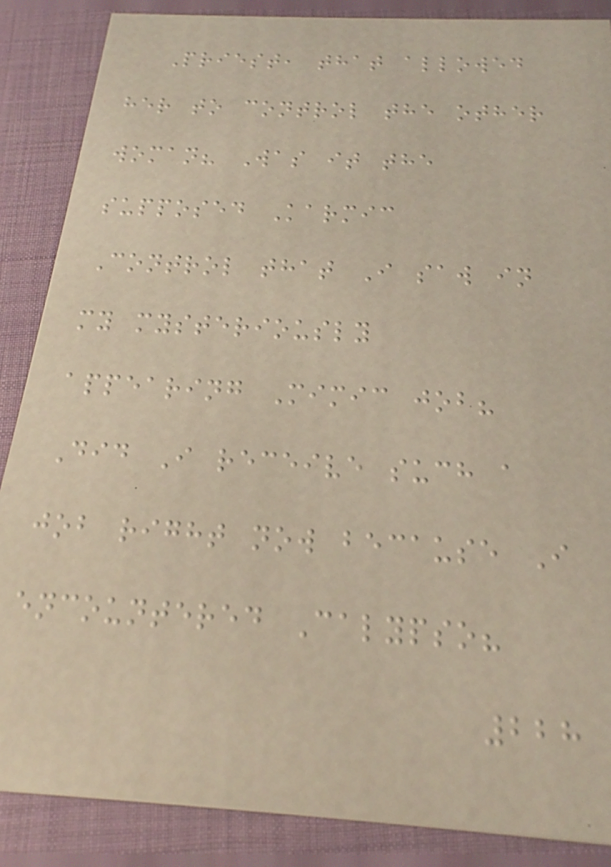Priest, that allowed
her to control the other
woman? Was it the
supposed Karmic
Control that I saw in
my mysteriously
appearing Mimic job?
Did I receive such a
job right now because I
encountered Calypso?
228
